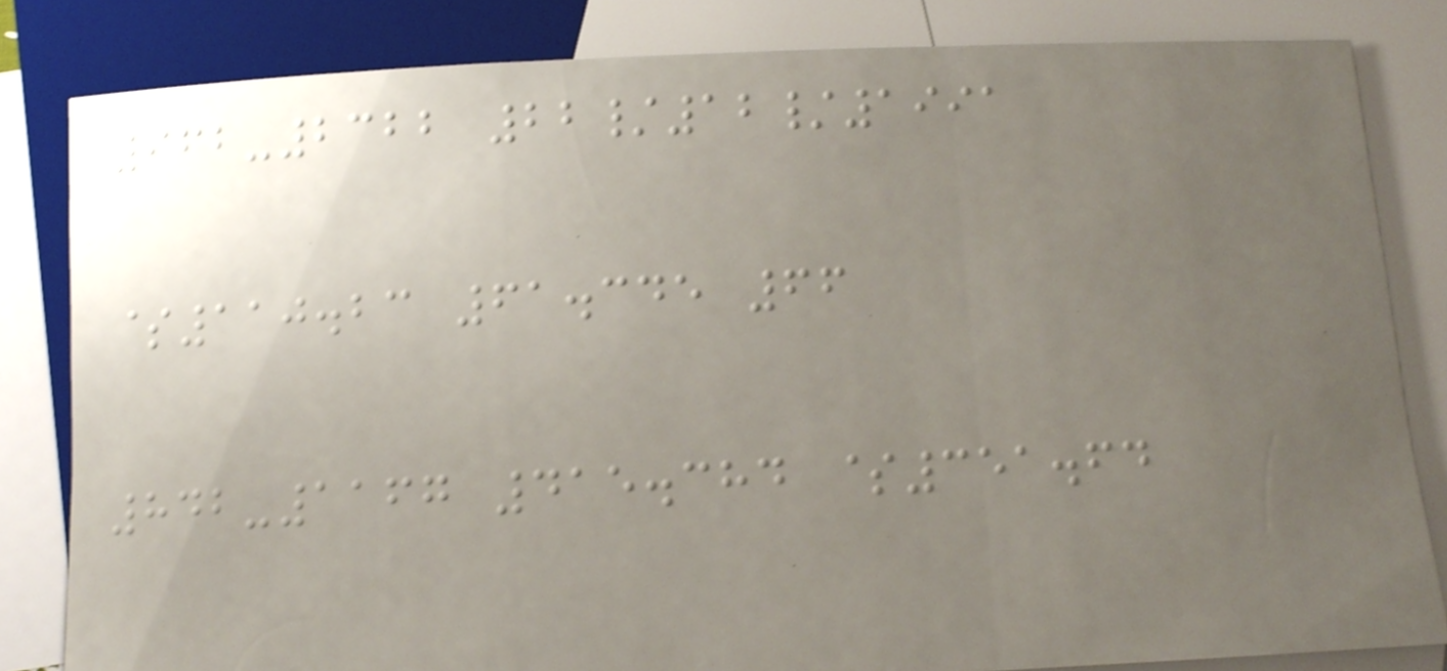962-2322 22/12/1991
$110.23 61.345 66
842-1167 415.384 $351.64
